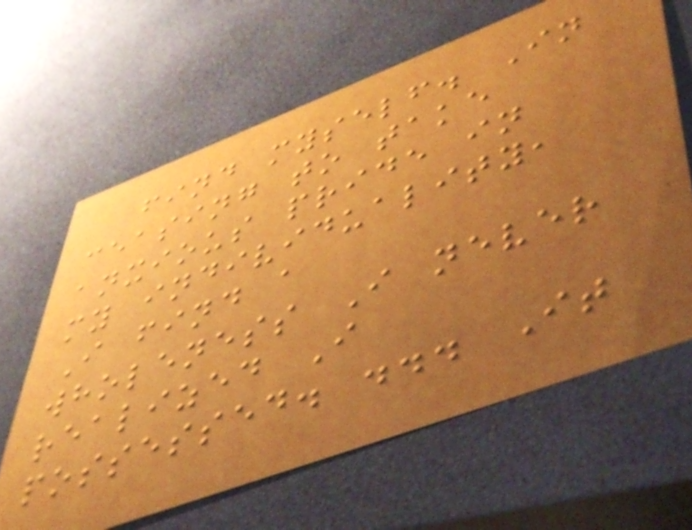find myself. In
ceasing to take
anxious pride in
my individuality,
I find a
wholeness I never
realized I
possessed. ... It
